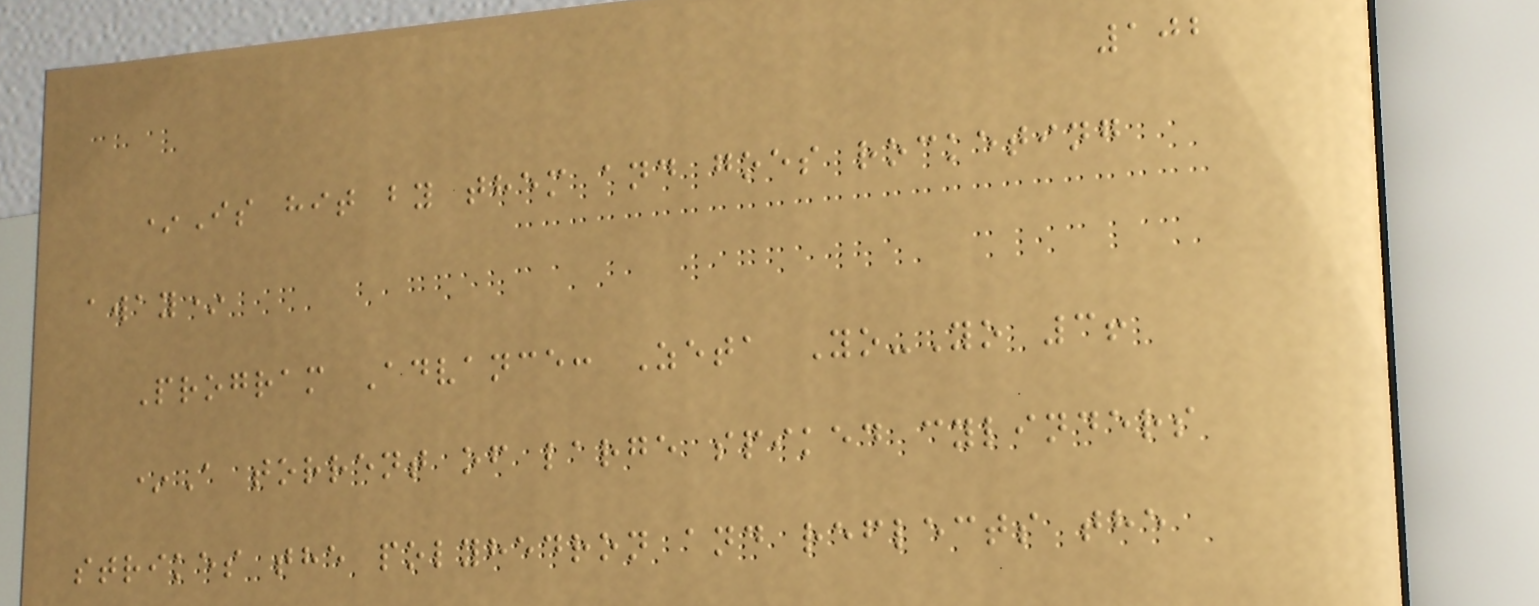102
*Is hit by them and goes rocketing
away*
Program Advance: Zeta Yo-Yo 3!
*A torrent of large spiked cylinders
strikes the polyhedron and reflects the
